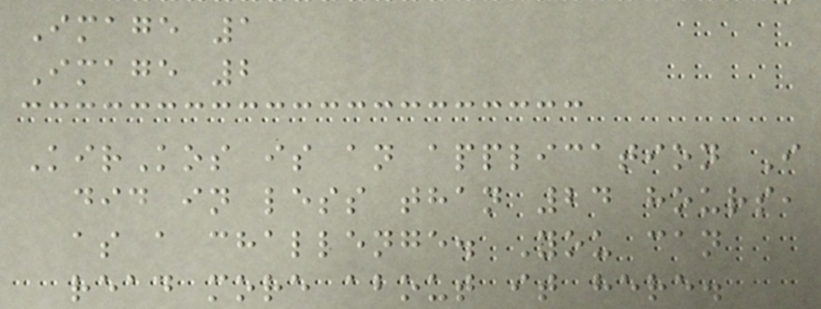Image 1
Image 2
KirKos is an application I
did in less than 24 hours,
as a challenge. You can
read more about it here.
